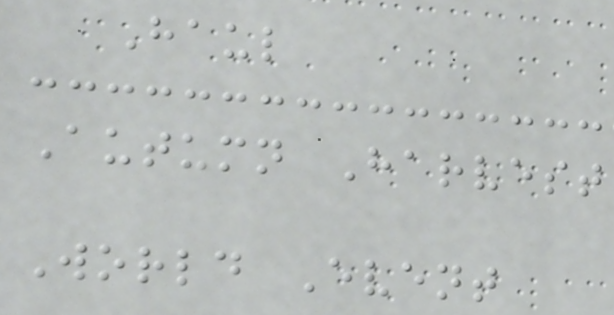Haul
Autumn Harvest
World Event
